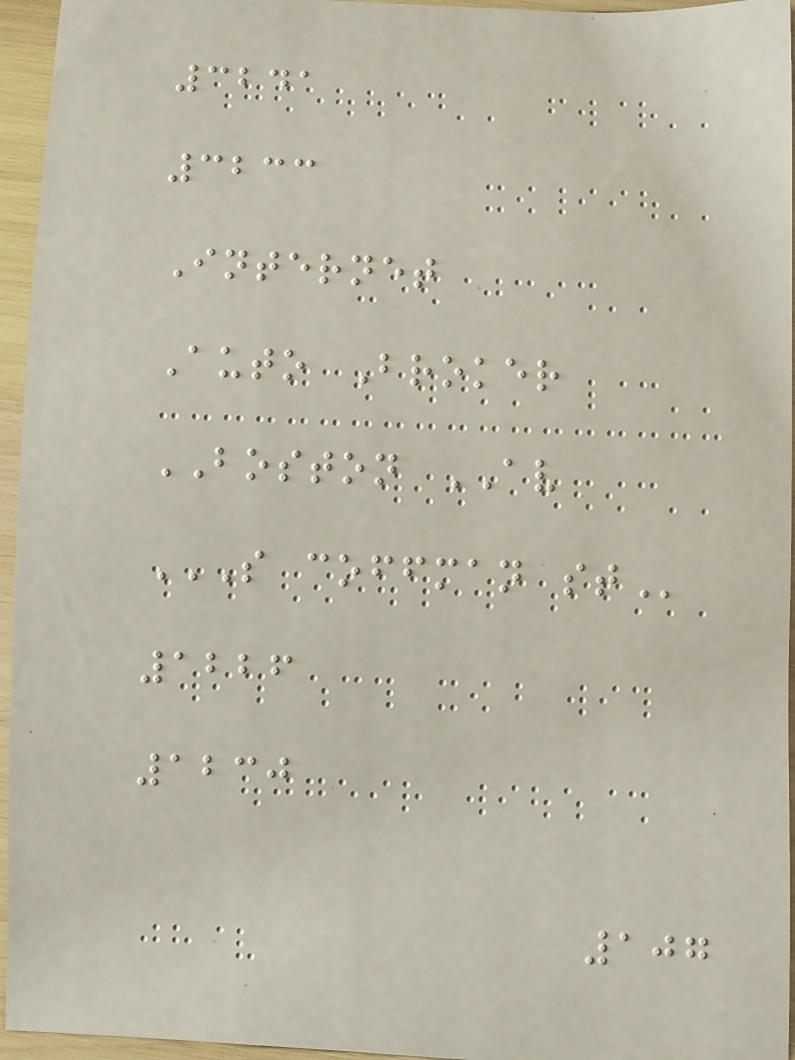3241
3233
Internet
Auto Broker
BOSTON AV
S COFFMAN ST
1226
1230
107
